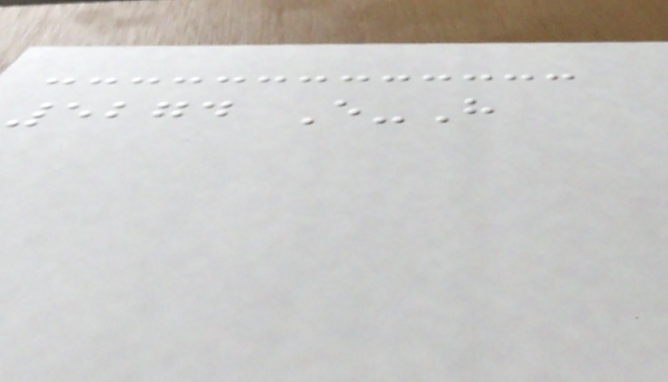5274 E-H
